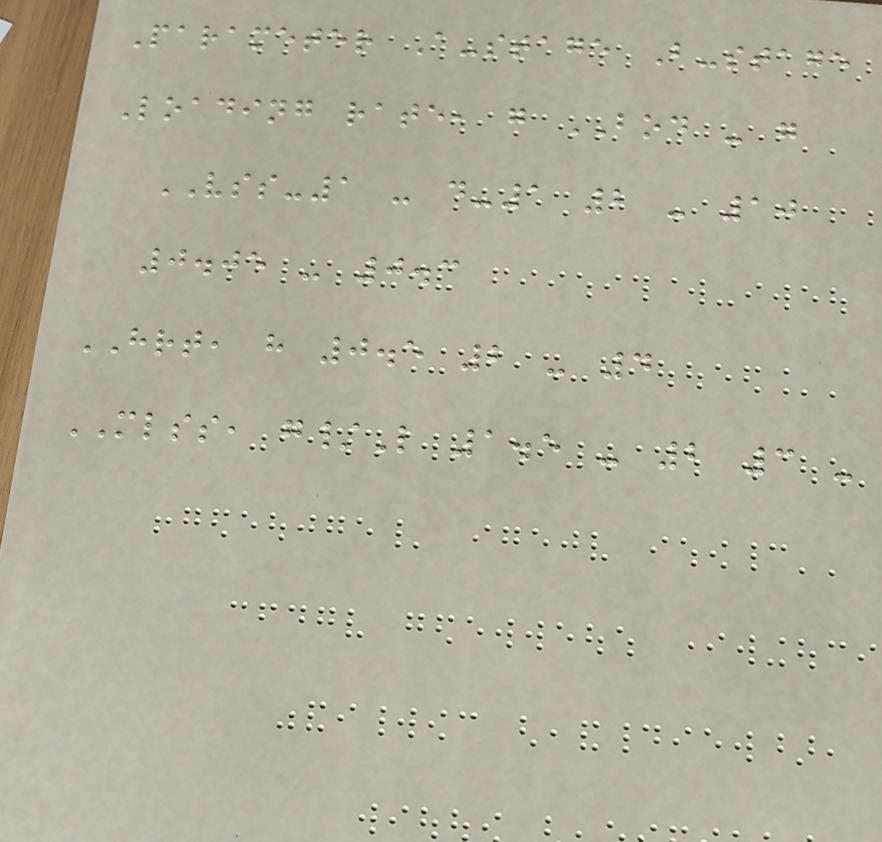Parameter A-stage B-stage
Loading rate, g BOD - g
VSS-1 - d-1 2 - 10
0.05 - 0.3
HRT, h 0.5 2 - 4
MLSS, g/L 1.5 - 2 3 -
